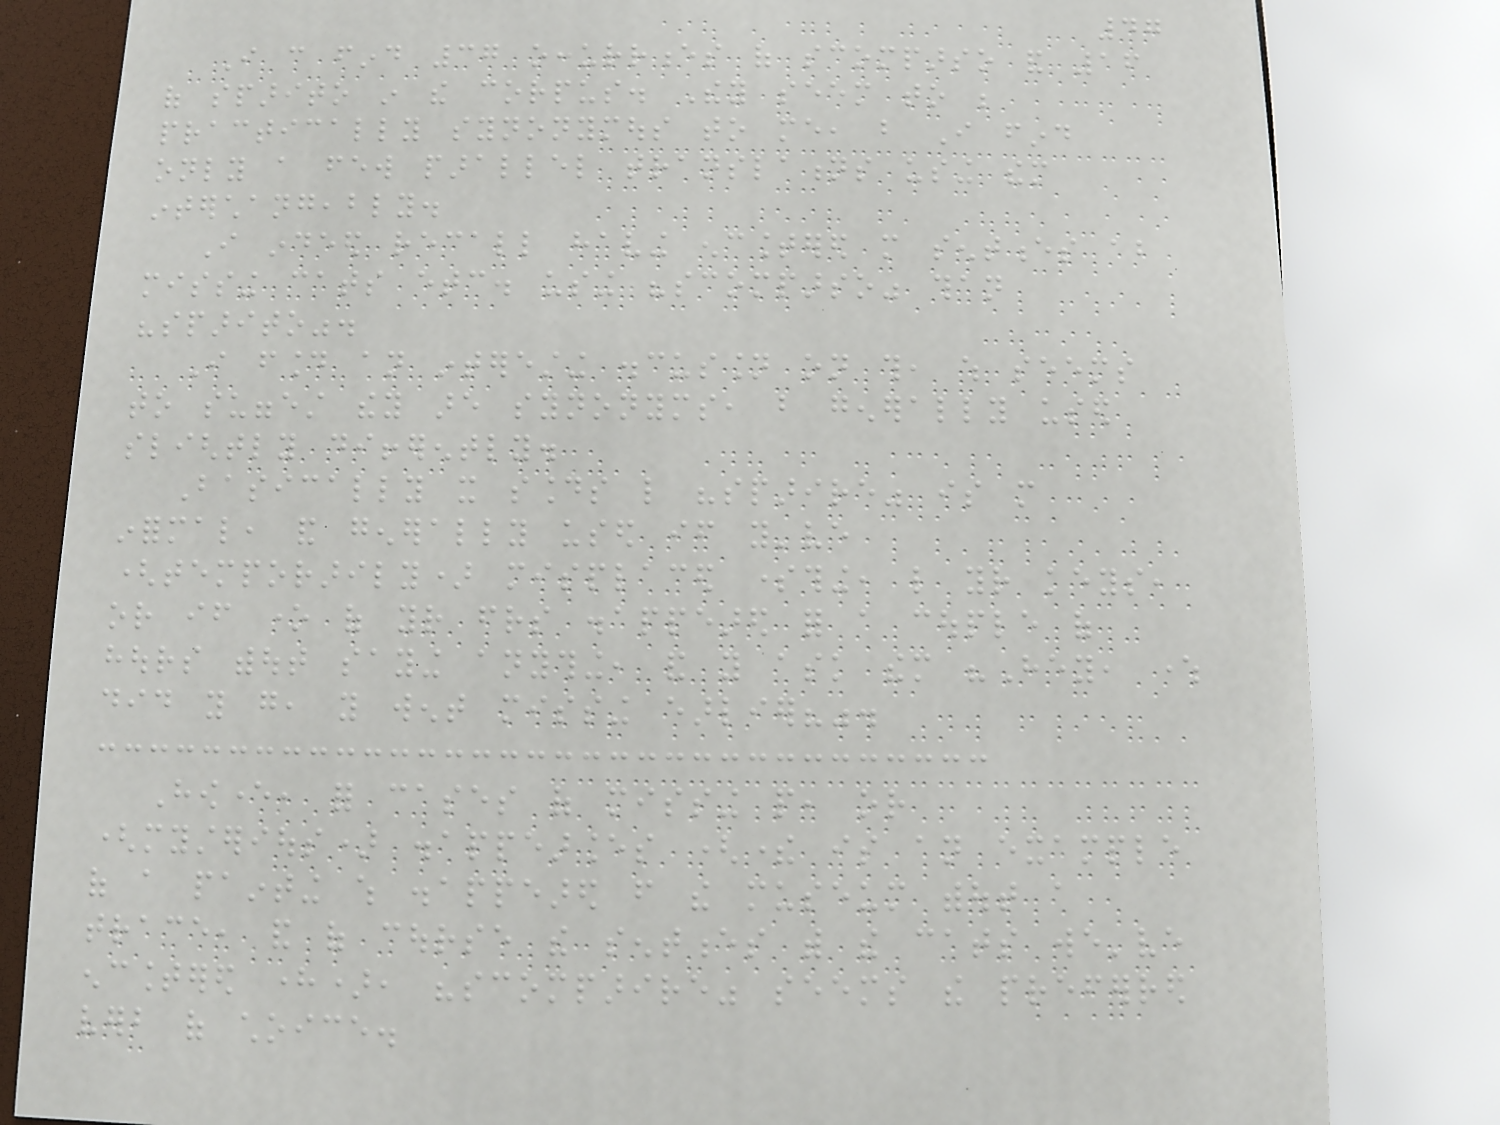47
I can find 37 occurrences of scomparso and 16
of sparito in the corpus. They seem to be
practically synonymous to me, but I find
only a few parallel translations using them
interchangeably.
I indeed recall having encountered more sentences about
missing cats etc. using "scomparso" than
"sparito".
I found an interesting discussion on this, which seems
to suggest they are synonyms, but generally used
slightly differently.
Basically it sounds like "sparire" is more
informal, and generally used if you've
(temporarily) misplaced something, like your keys,
or if one of your friends disappeared for a couple of
hours without saying anything, and you ask them "Hey, where
did you go, you went missing earlier?".
However, for cases of missing people, or
(mysterious) disappearances (there is an example
of a painting which disappeared from the museum without a
trace, and of course the sentences with the cats we've
encountered here), "scomparire" seems the preferred
verb of choice.
